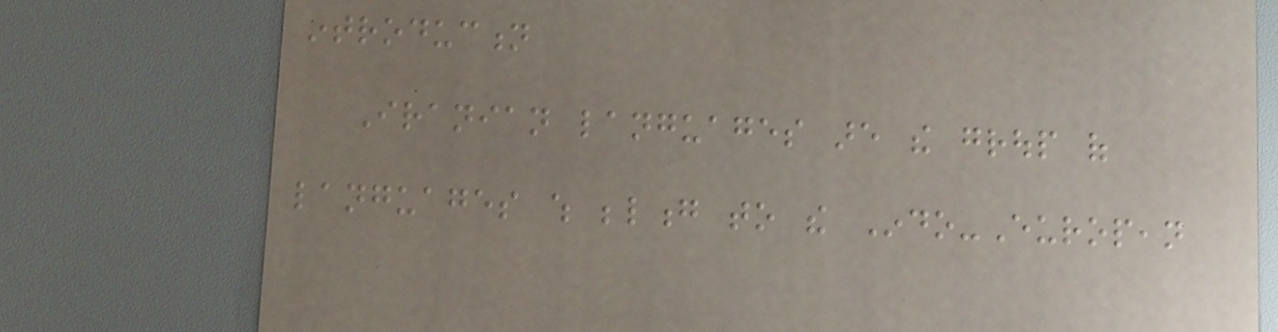introduction
Iranian languages are the group of
languages which belong to the Indo-European
